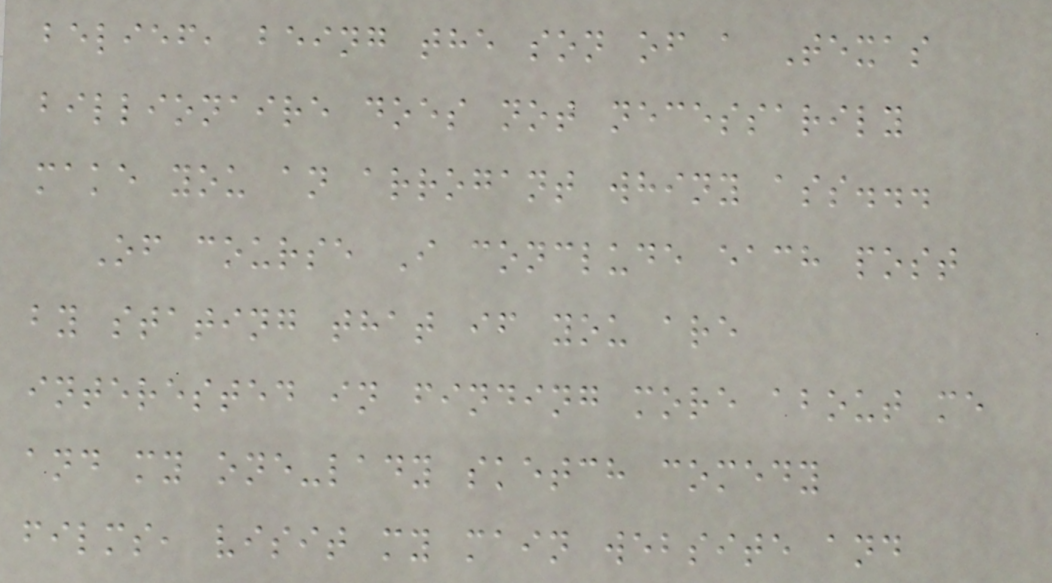belief, being the son of a Texas
billionaire does not necessarily
make you an arrogant whiny ass...
Of course I conclude each post
by stating that if you are
interested in finding more about me
and my one-lady sketch comedy
films, visit my main website and
